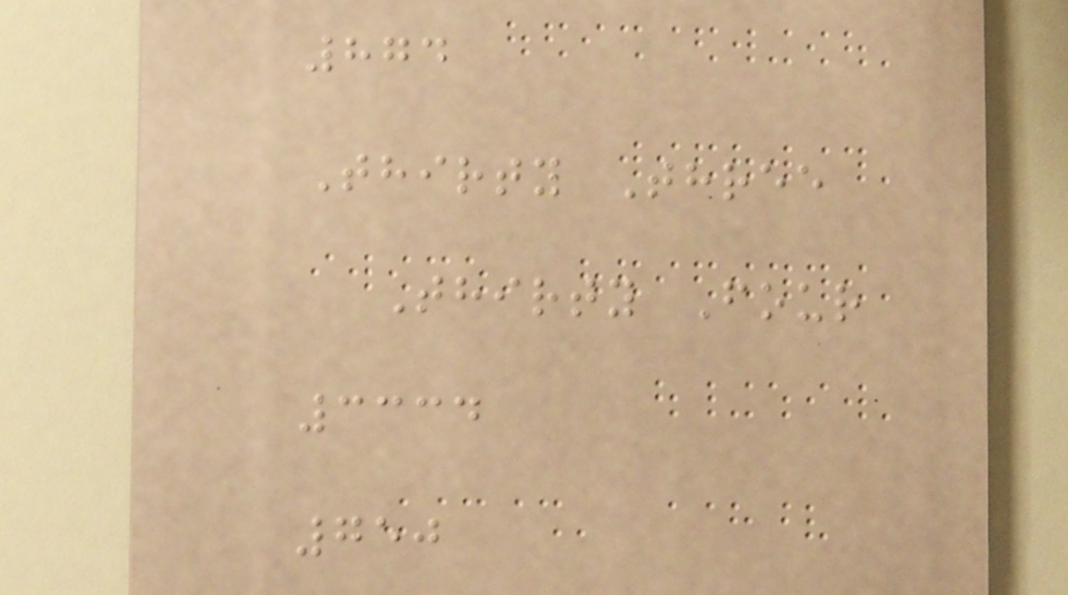874
Thirty Three
Thirty Four
3334
750
